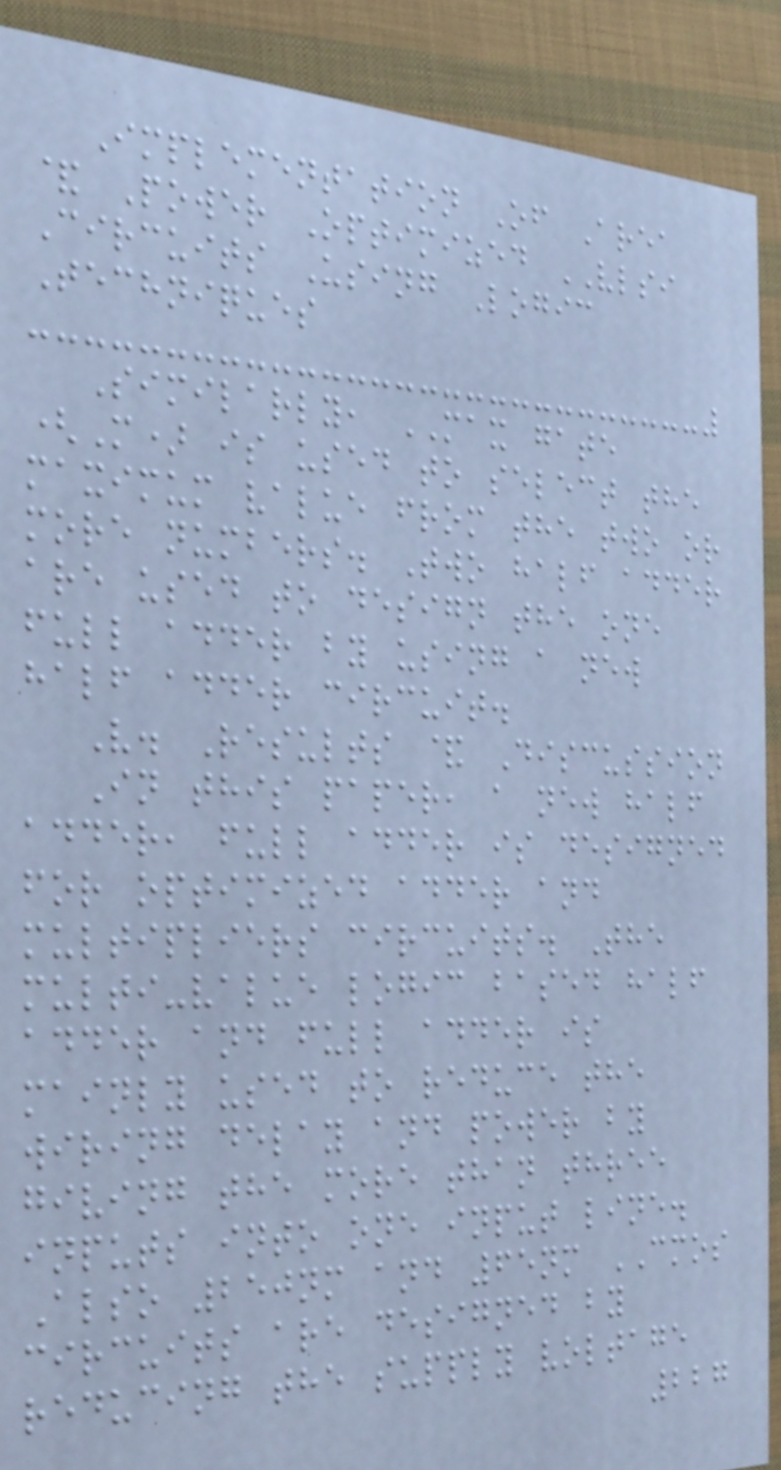Implementation Of Area
& Power Optimized VLSI
Circuits Using Logic
Techniques
Similarly, MAX gate
(M) is used to select the
maximum value from the two or
more numbers. Two half adder
are used to design the one
full adder by using a new
half adder circuit.
V. Results & Discussion
In this paper, a new half
adder, full adder is designed
for optimized adder and
multipliers circuits. The
multi-value logic based half
adder and full adder is
mainly used to reduce the
wiring delay and power by
giving the more than three
inputs into one input line.
Also 250nm and 65nm CMOS
circuits are designed by
reducing the supply voltage
227
